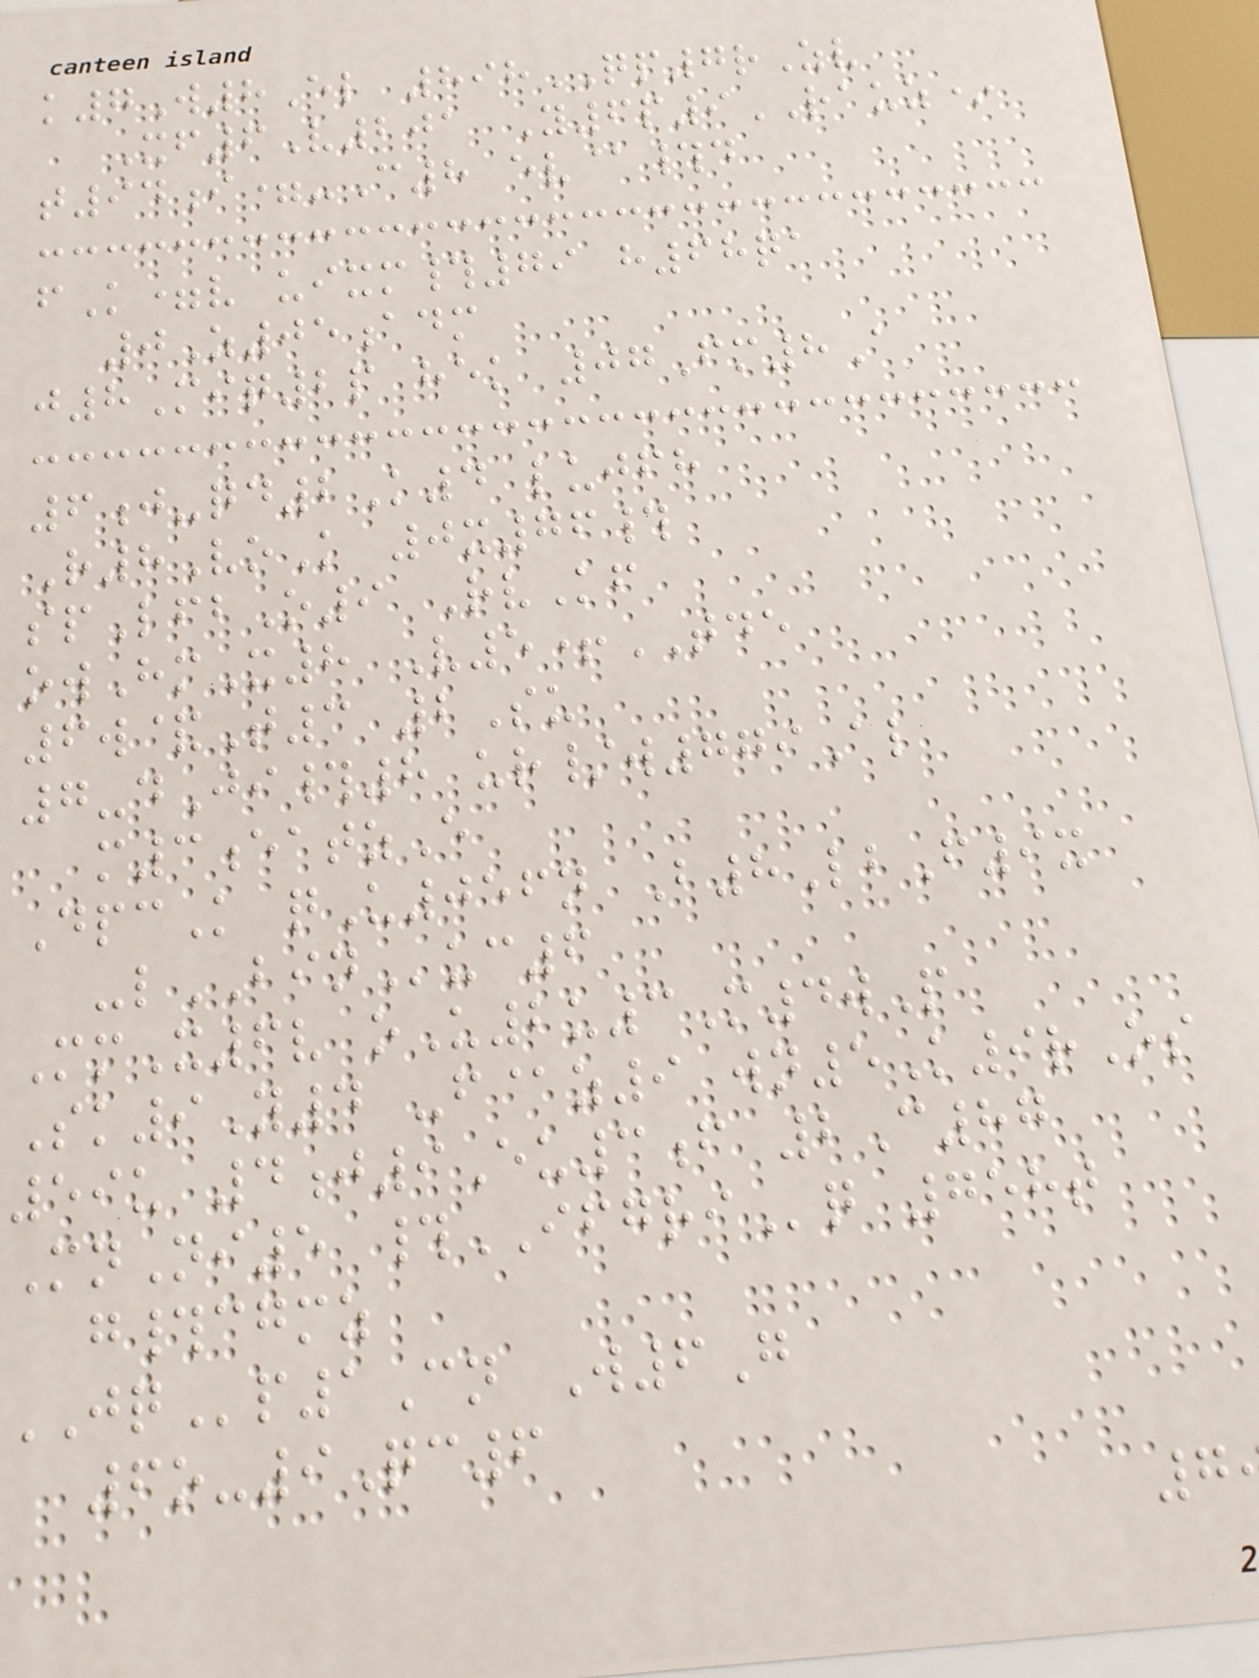k7W8El 898QP7rZv
Xf6V201 Y6p9RAUZ*
t94i=-C8 ev@#d
fK=v uixm#79 h68qa
0Z05adm
j8Miq2p hek 07Fm8A
6j-qd2K4 lujfh
R8VoK 0x76#
spLfbO9 RvKf
owHmX8 V5+TDE
6w&T3 2Su
7-dJi#8 ur/w779Al
m3eatzE
DpcK qU056n B8LbF9x
-lBINuc6
MmX6v oU2u3M4wP
Sk9Y4 -f@z9 wn5K9rOs
59u 4j9Eu3f 2C87
MnNi5 #IFGRIq 758t
g#cgmz
JQp1Cn W6G
6o-9Qc6
